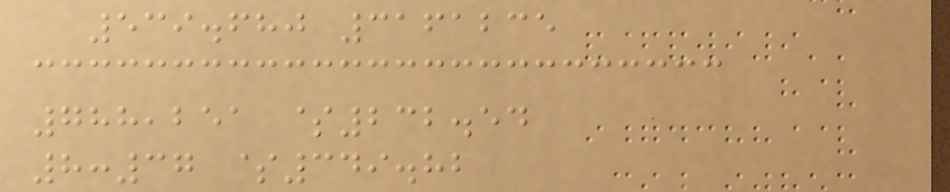539.680 3161235
788,251 $232.54
8:37 $349.82
